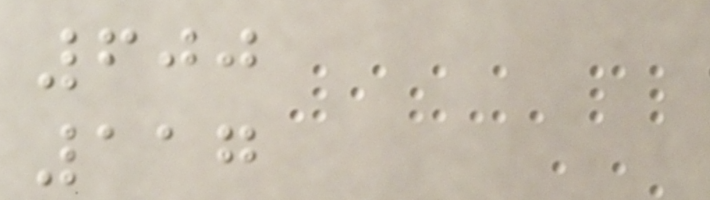600
117
